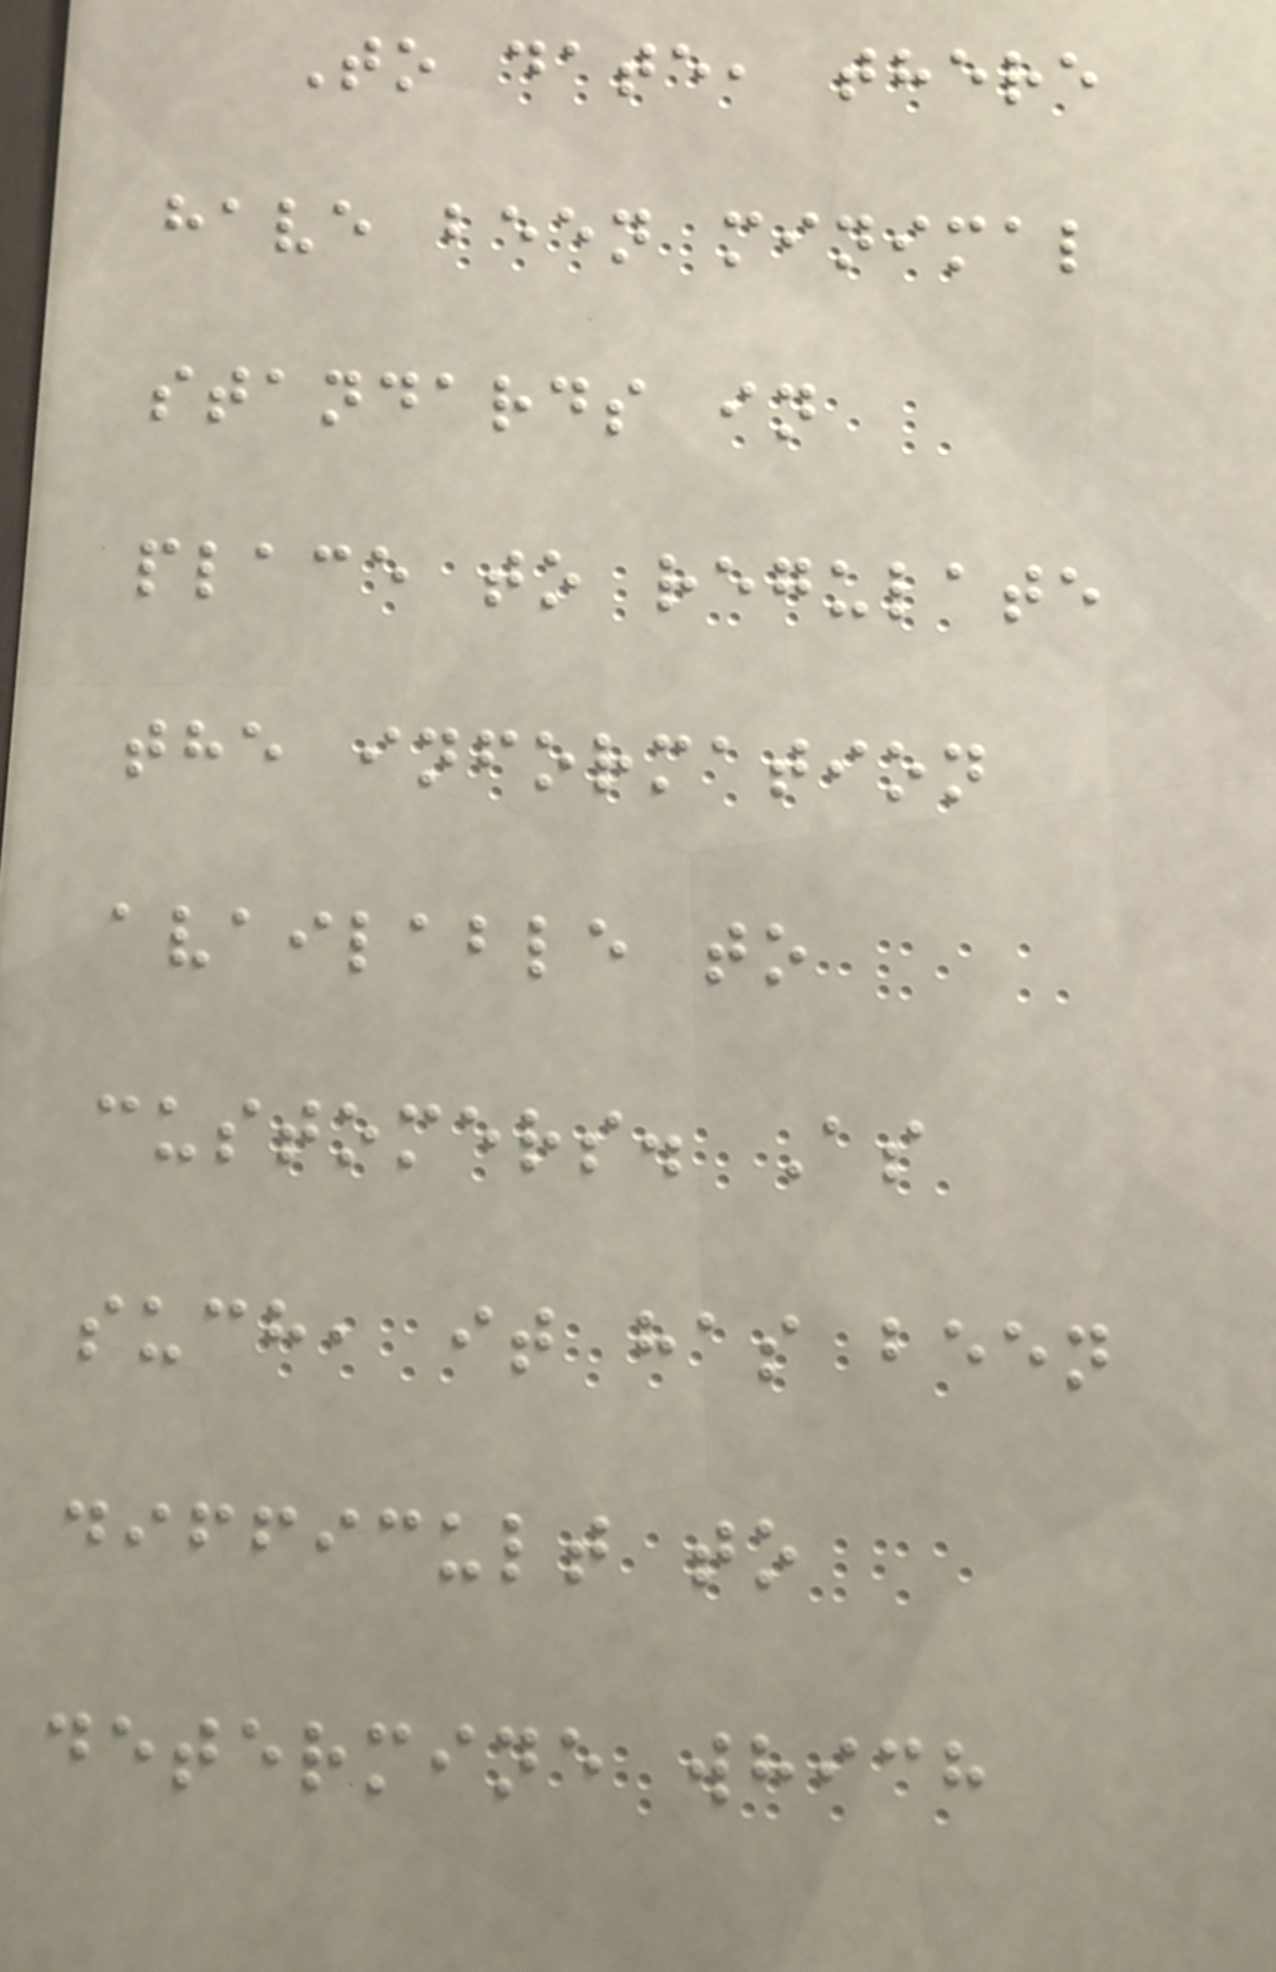To date, there
have been minimal
standards in
place to regulate
the information
available to
customers. As
such, it has been
difficult to
determine which
